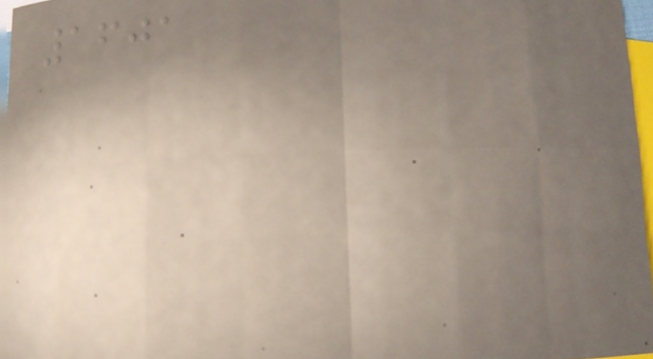1601
